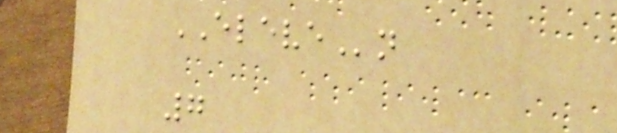ELEVEn
7
